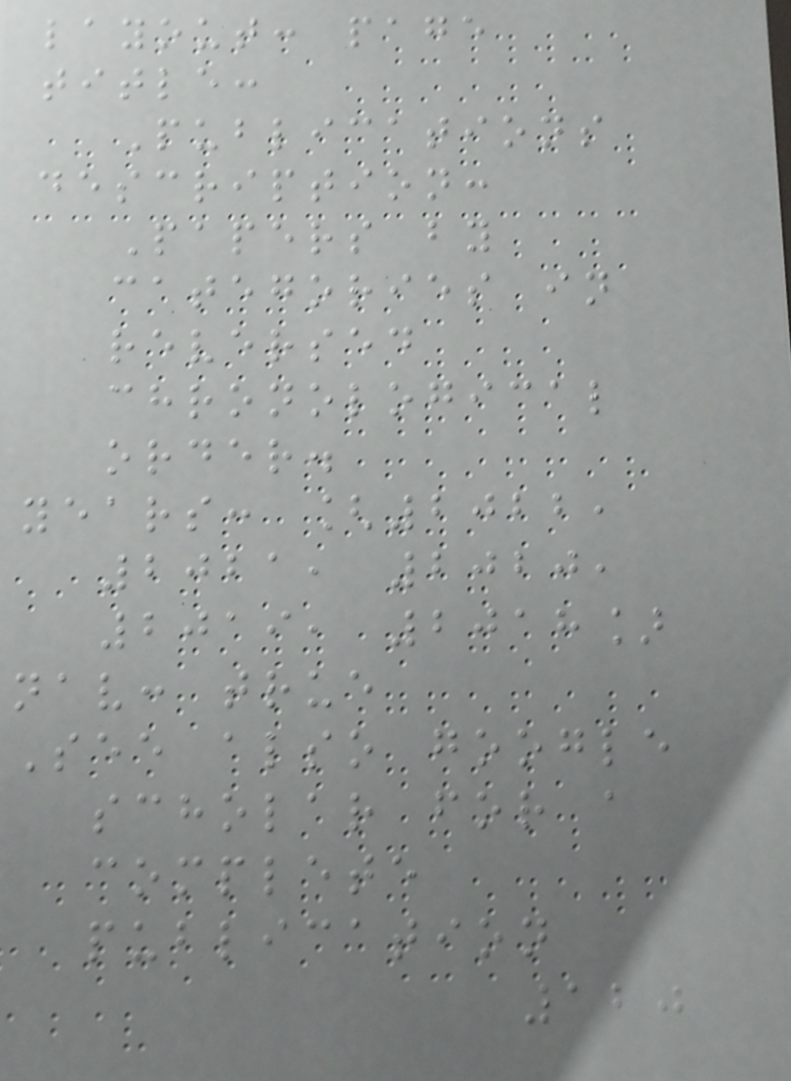layout: page
title:
Publications
description:
Papers by
categories in
reversed
chronological
order.
years: [2022,
2021, 2020,
2019, 2018]
nav: true
See also google
scholar for a
complete
publication
120
